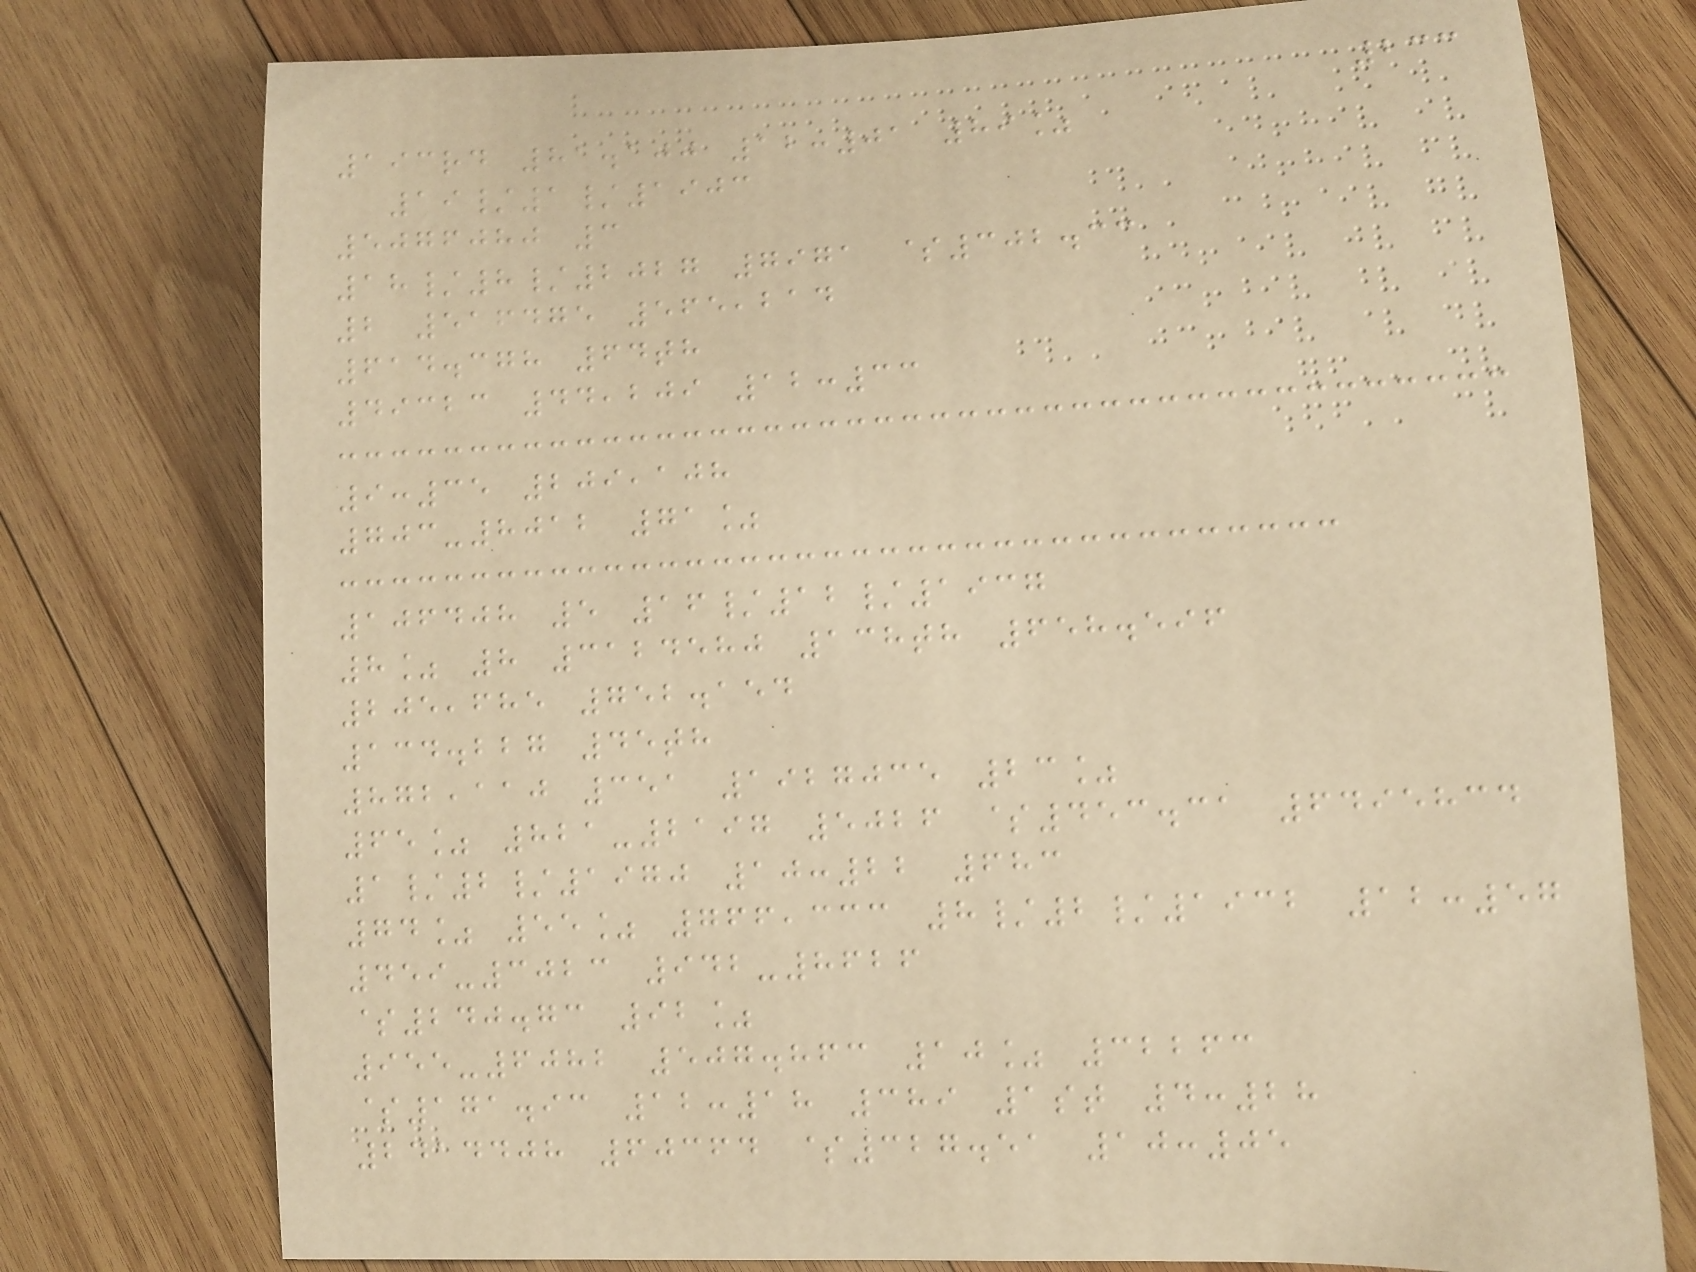233
193rd 81.100 12:01 89%
19/1/1903
5076080 3
18/8/2027 7971 $302.33
2 516475 565,214
614.378 64th
49323 44,209 12:33
9:35 209,108
703-8012 71%
106408 5 16/12/1937
8% 8 3124580 138th 658.596
205,685 752.154
134.227 45th
872,110 351 1927035 23%
65% 821-2197 5026 $453.31 6495834
1/2/1970 10:22 683
74% 55% 766,333 8/2/1932 12:57
459-3023 942-8626
$240.73 92%
955-6082 507.863 10% 32263
$171.93 12:18 389 1st 4:28
2414408 60364 $327.51 10:05
